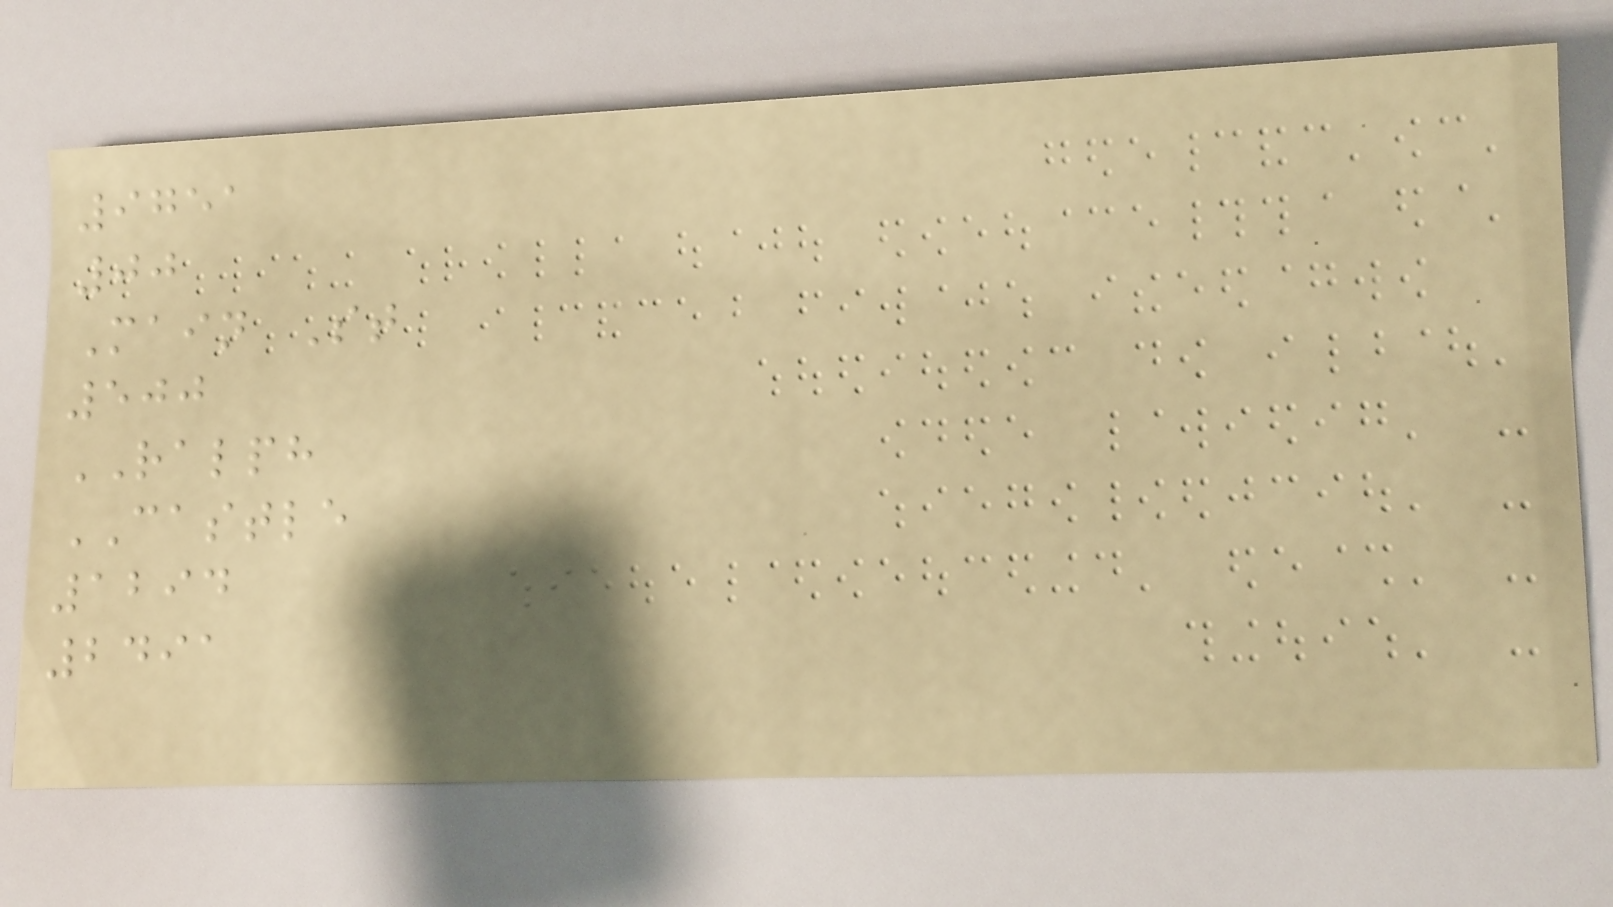9751
00
Main St
500
RALPH
CASTLE
1294
2491
